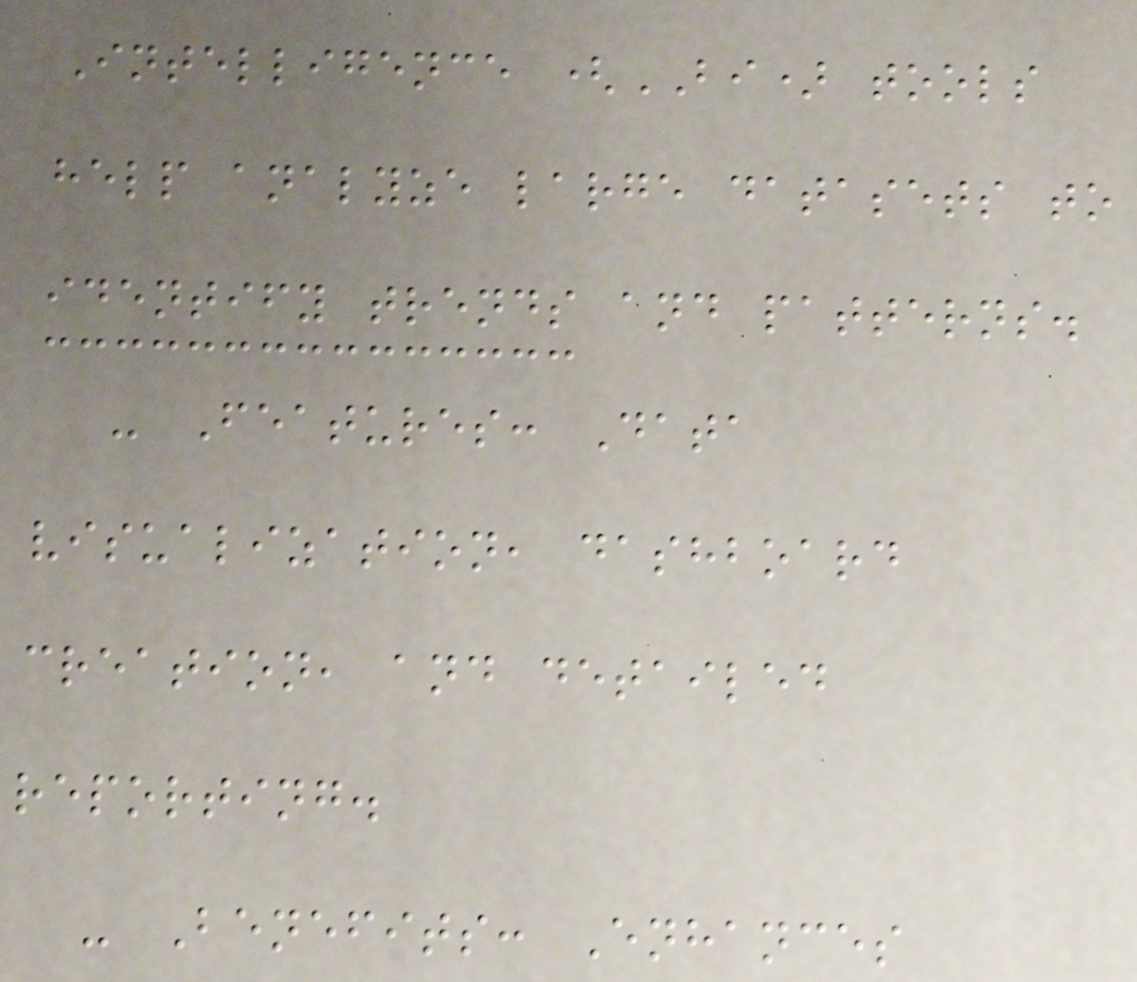Intelligence (BI) tools
help analyze large datasets to
identify trends and patterns.
- Features: Data
visualization, dashboard
creation, and detailed
reporting.
- Benefits: Enhances
